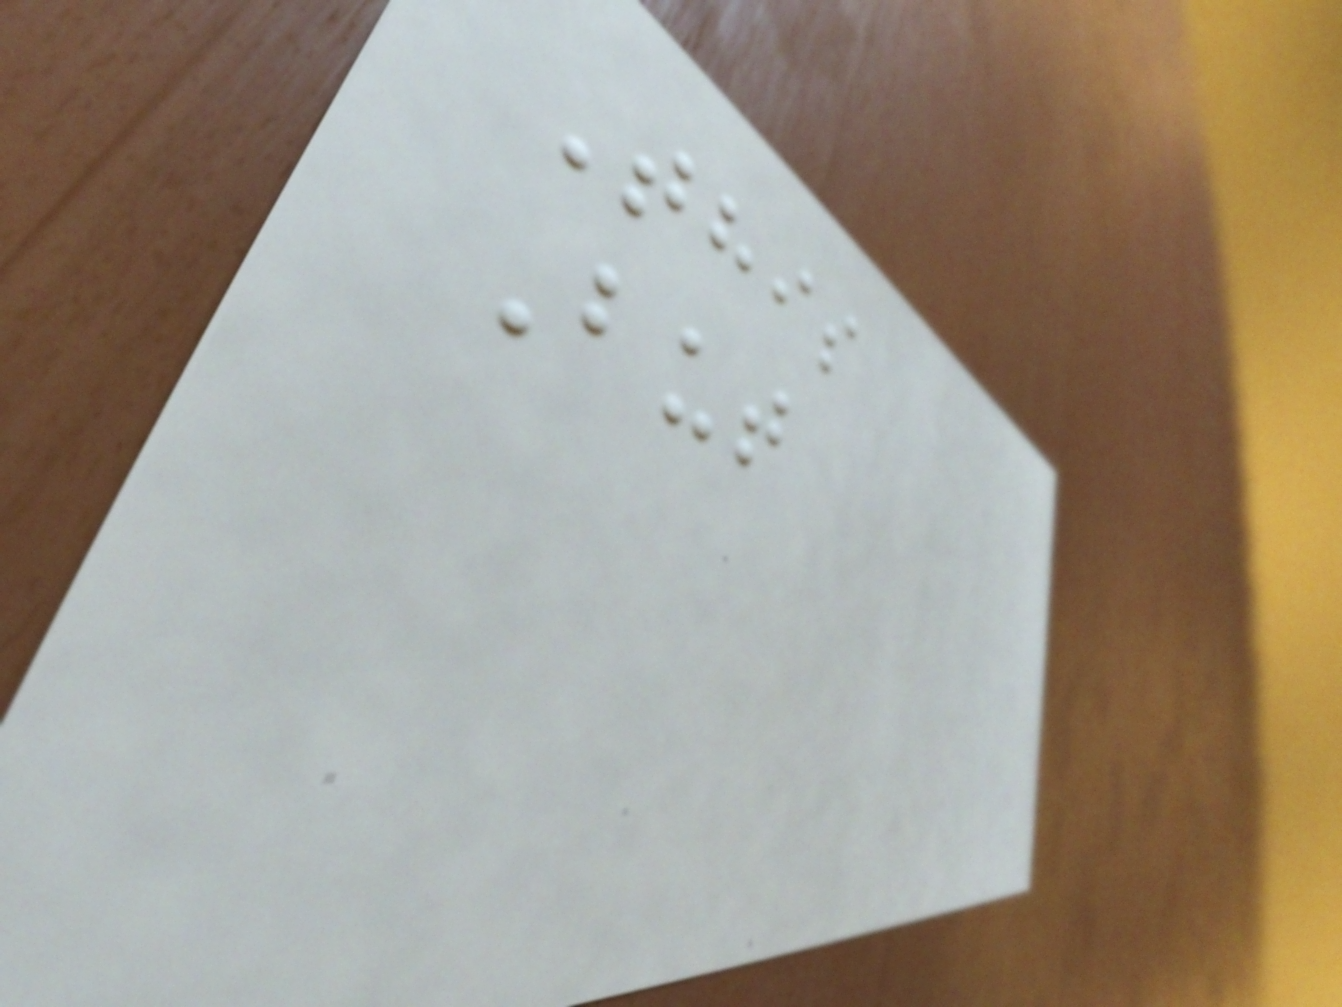This
But
